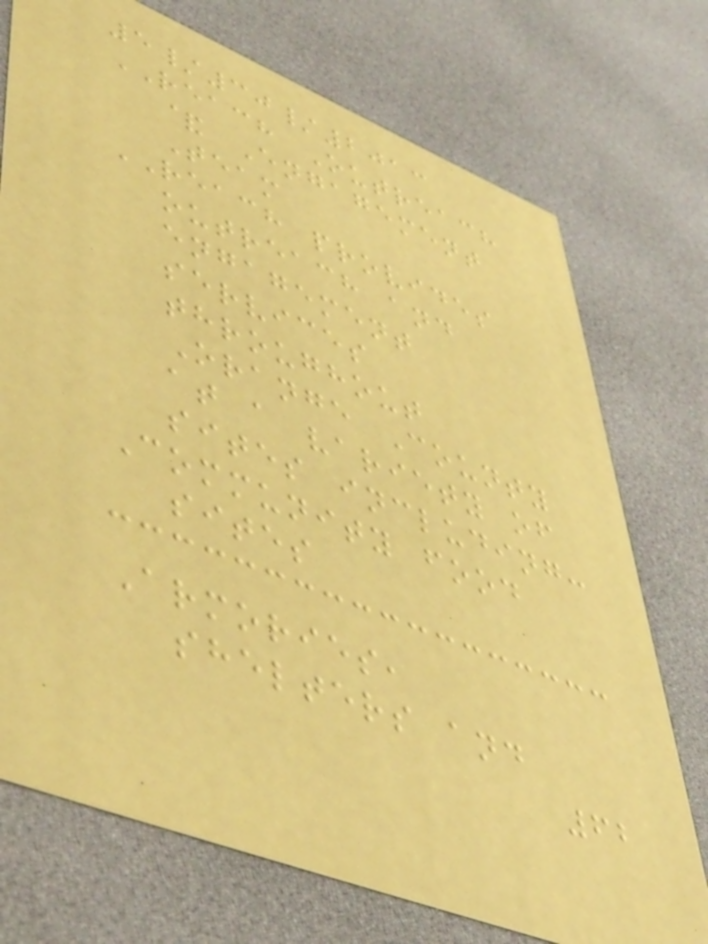5/30/2013
REACH Outreach
& Engagement
Team
REACH provides
outreach and
engagement
services
throughout
Orange County
at a variety of
sites including:
Community food
sites
Armories,
shelters and
62
